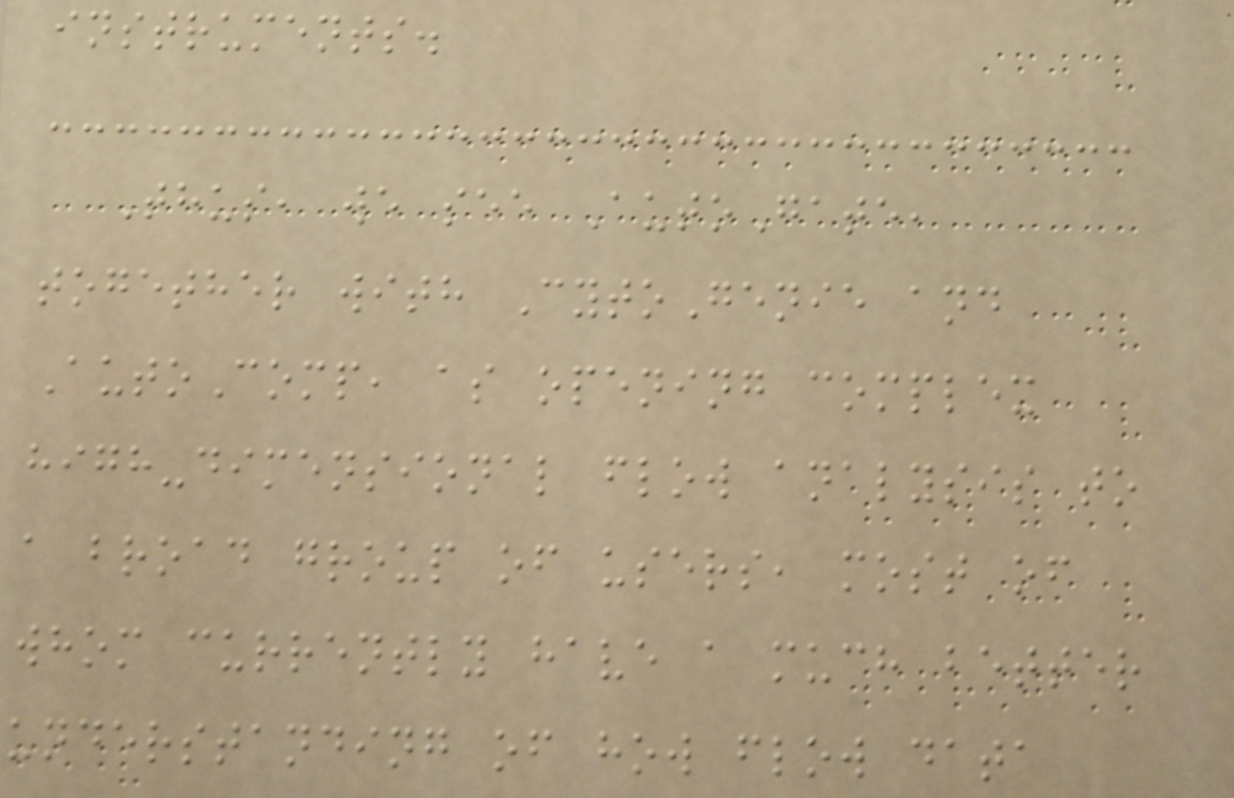instruments.
Thus, we see AutoGate,
together with CytoGenie and
AutoComp, as opening complex
high-dimensional flow analysis to
a broad group of users, most of
whom currently have a much better
understanding of how flow data
